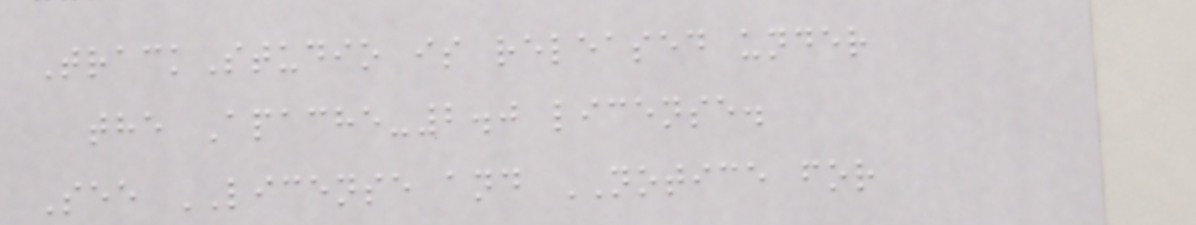TrackStudio is released under
the Apache-2.0 license.
See LICENSE and NOTICE for
